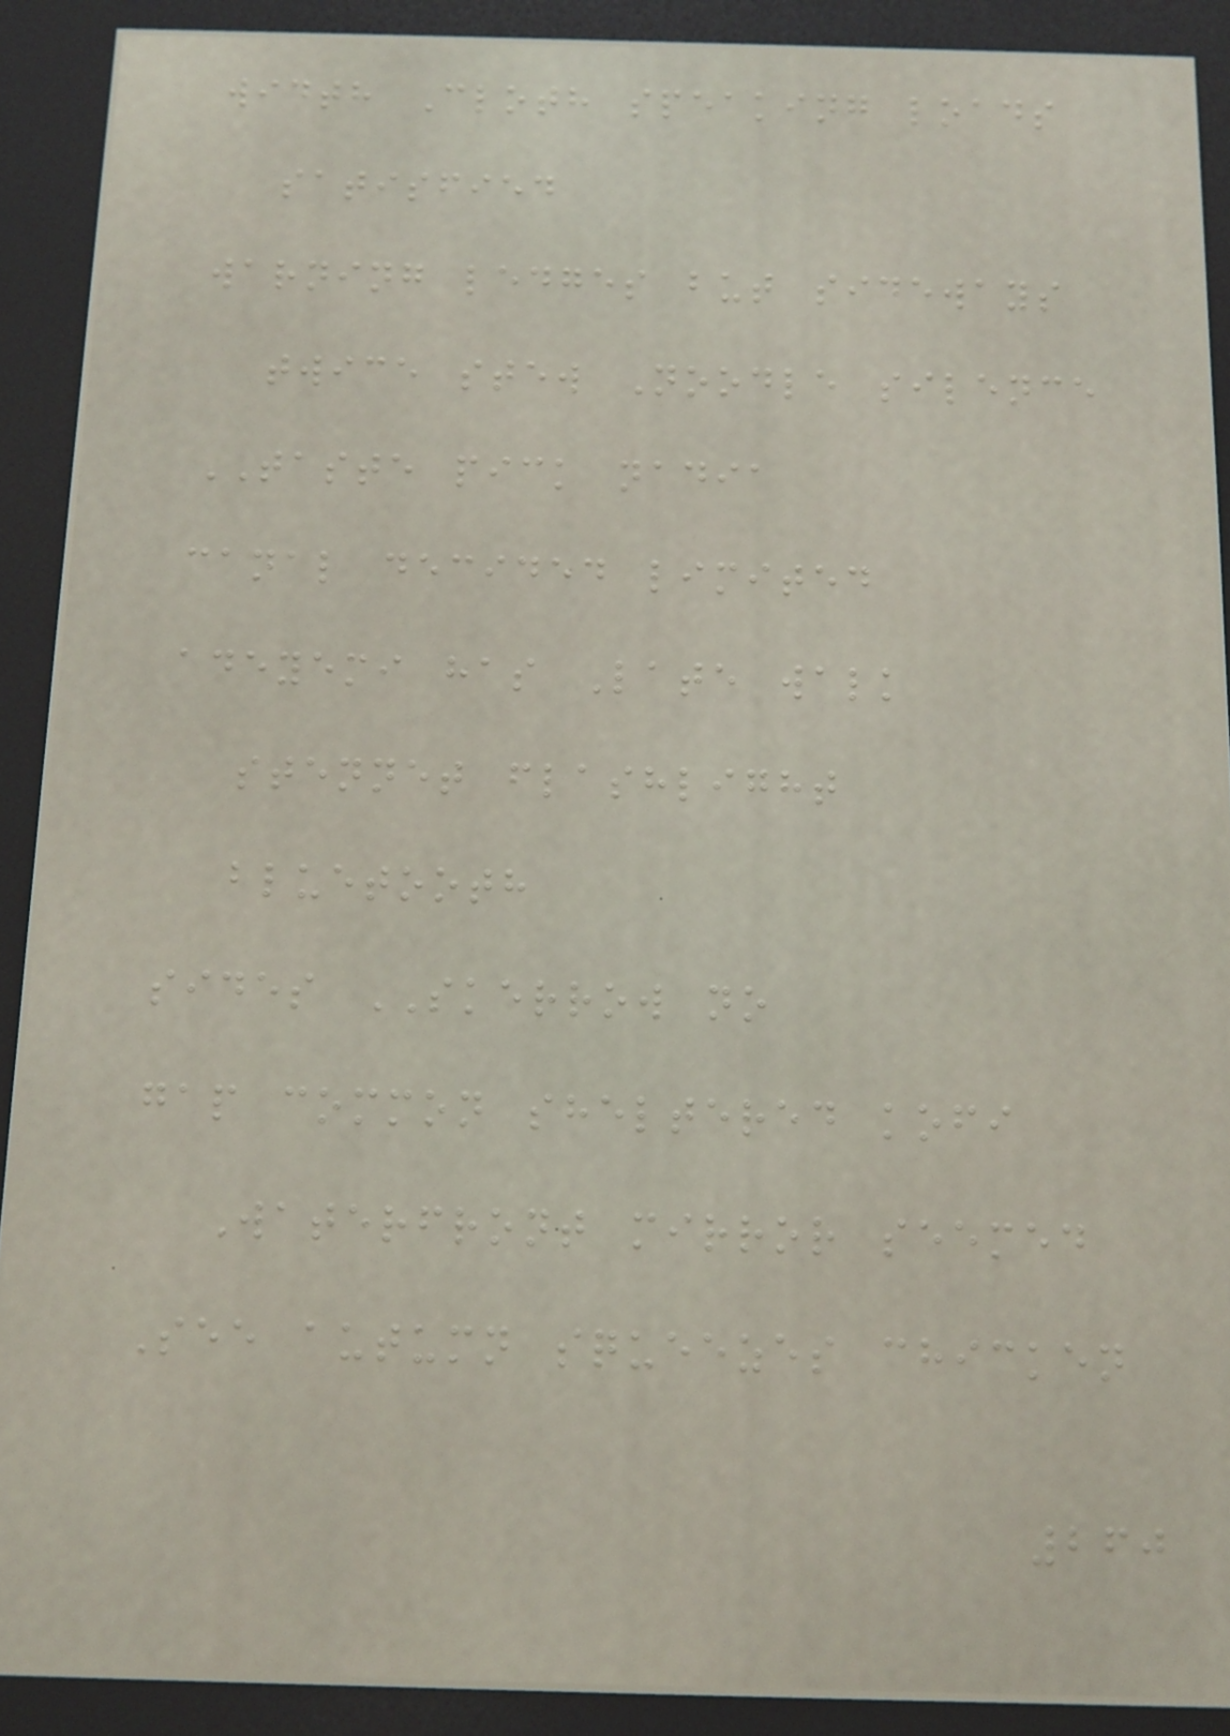width Cloth speaking loads
satisfied
warning ledges but sideways
twice stew Noodle silence
TASTE pick nadia
canal decided limited
adeyemi has Late walk
stennet flashlight
bluetooth
sides SKERROW no
gap common sheltered kofi
Waterfront mirror seemed
See autumn squeezes chicken
260
